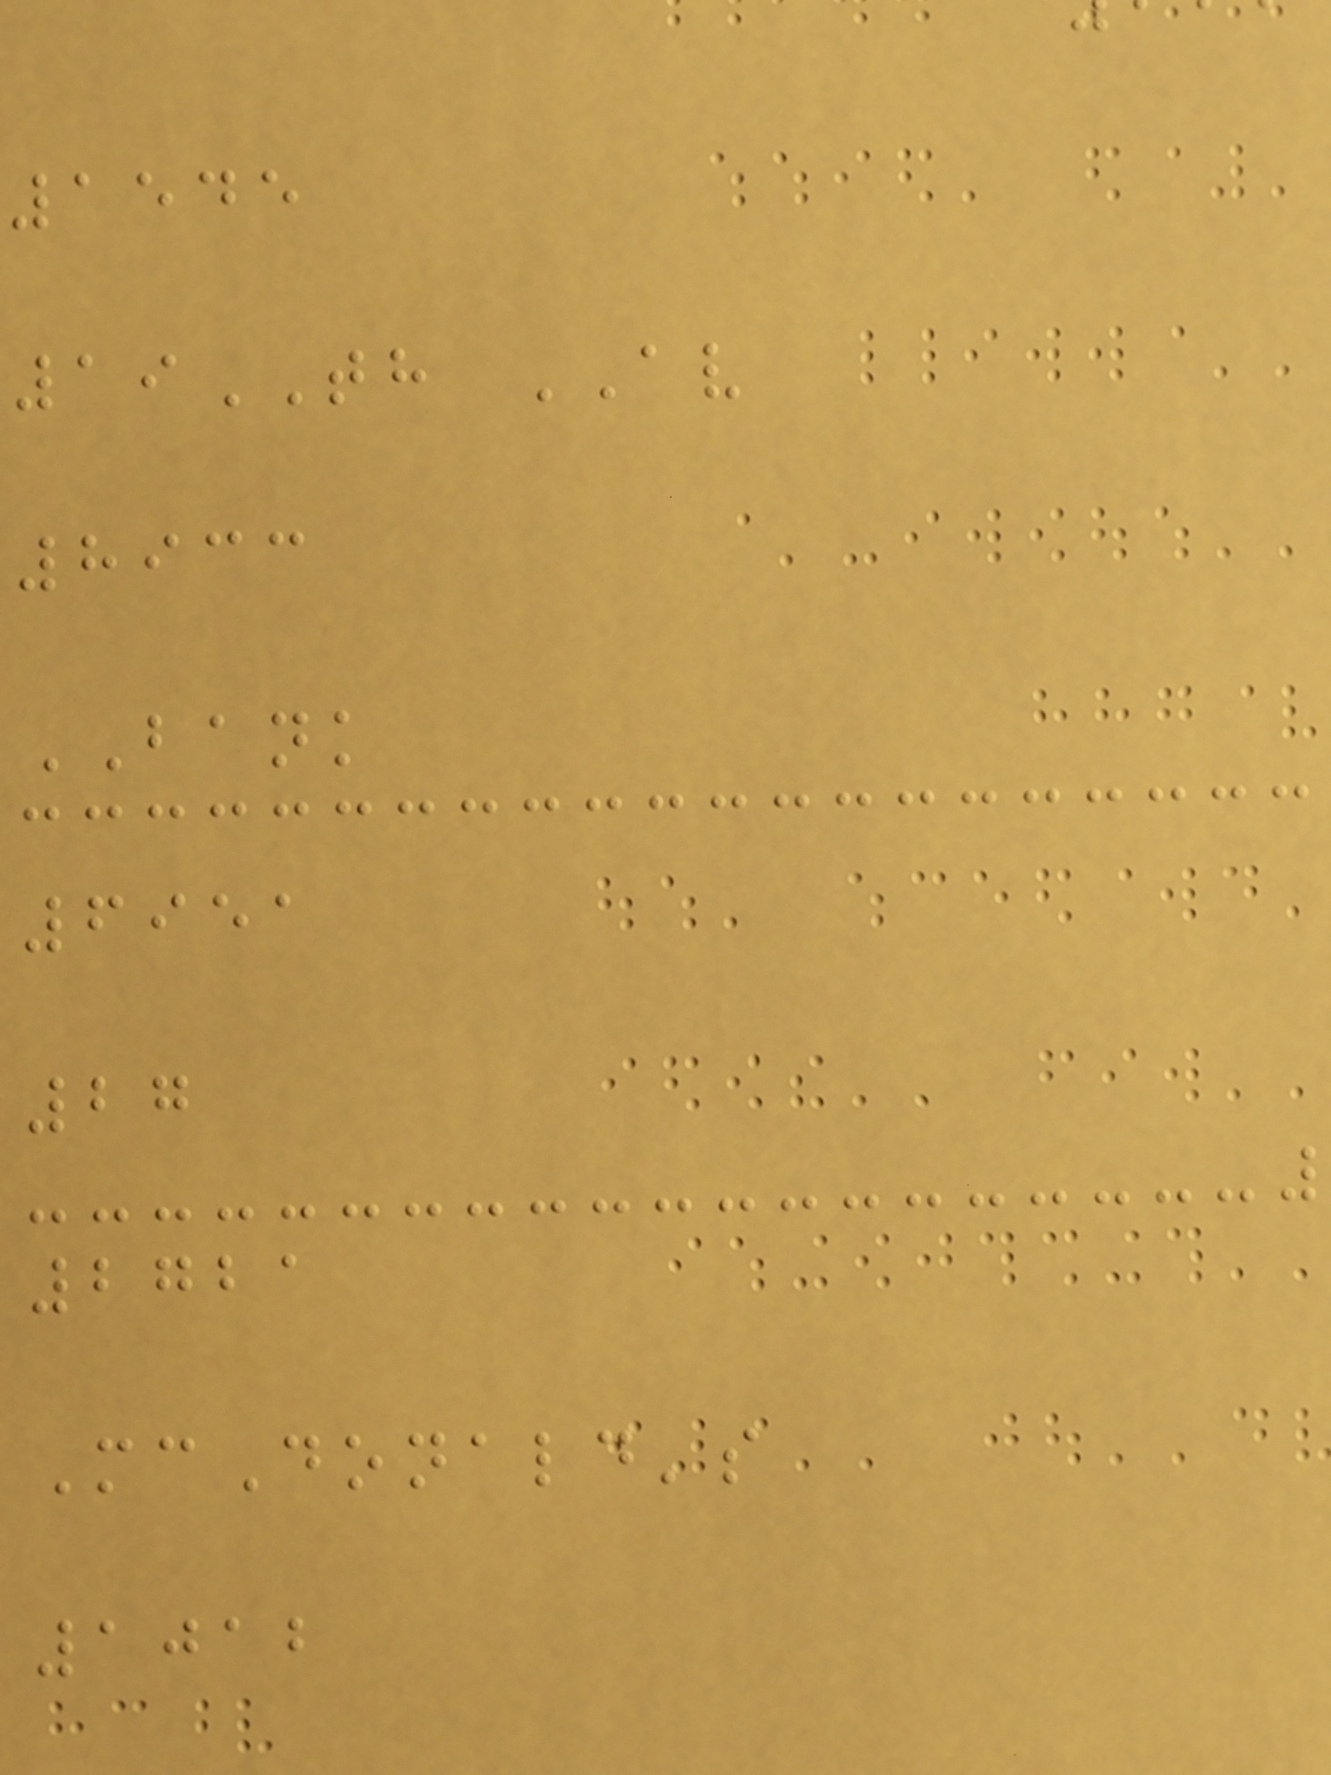1545
19TH AV
8933
BANK
6951
27
2721
McDonald's
1012
